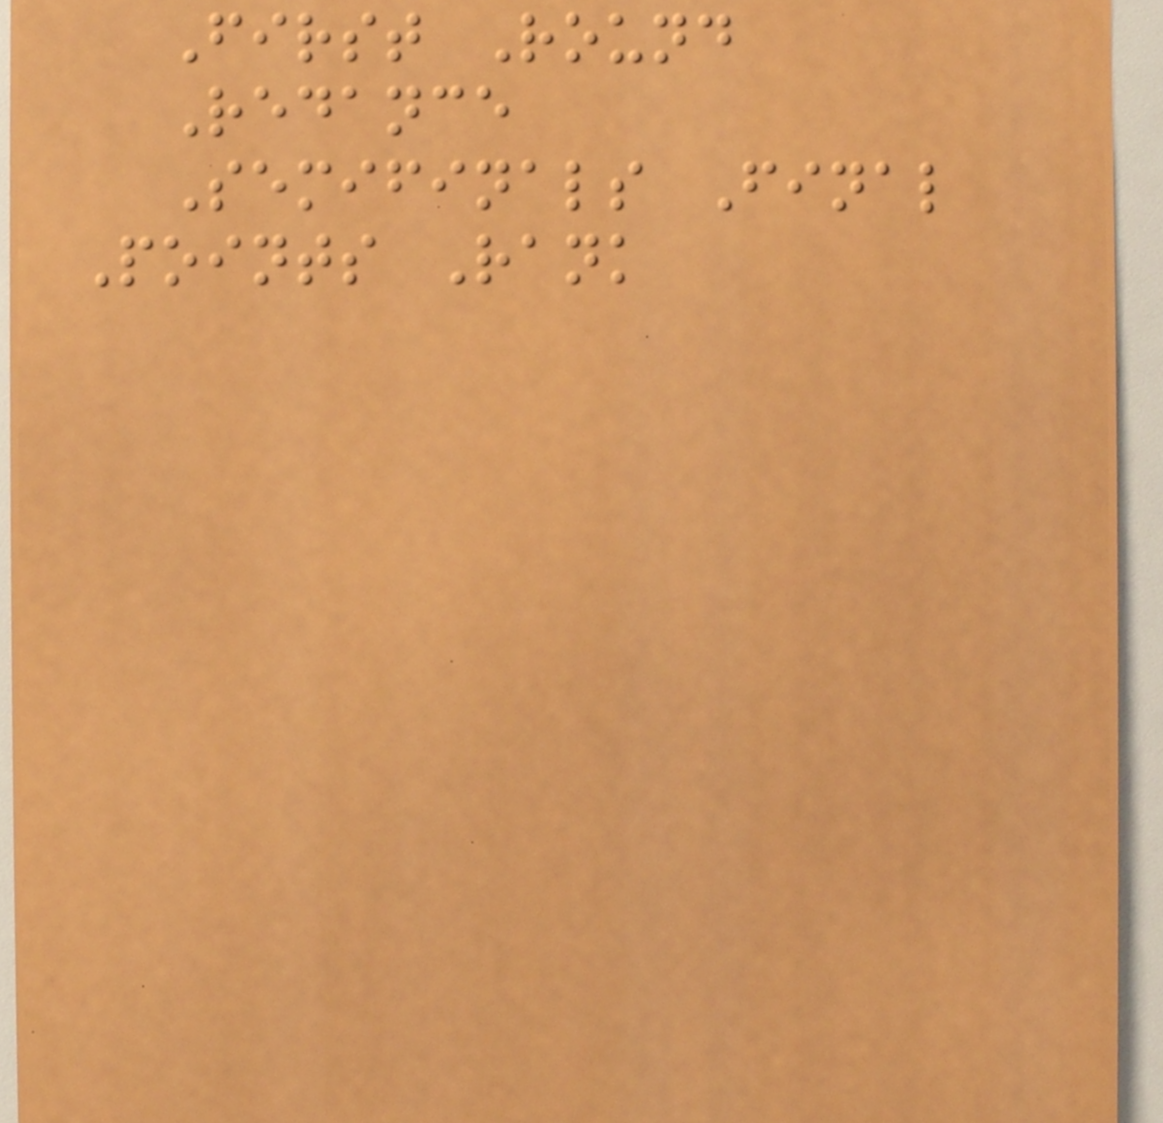First Round
Redance
Semifinals Final
Points Rank
